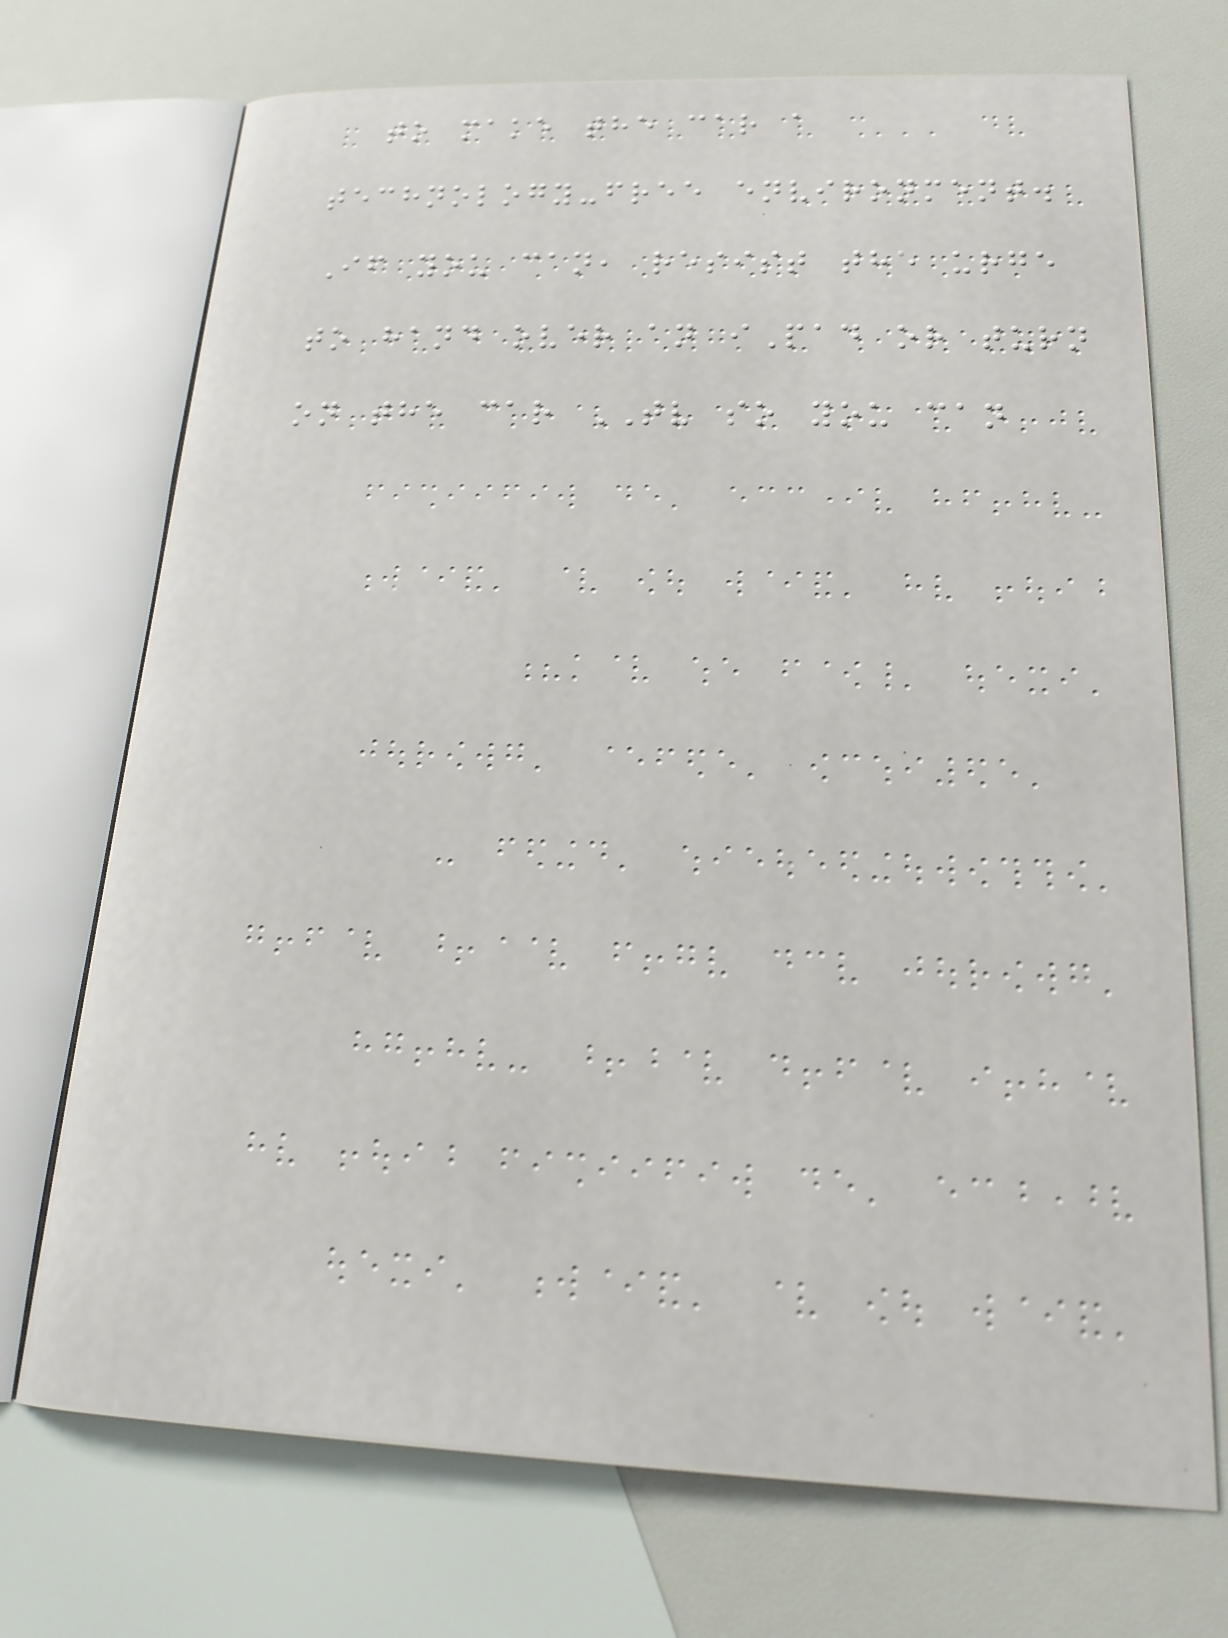to make the car a
technology-free environment.
If you can, resist the urge
to hand over an iPad or turn
on the car TV so you can
